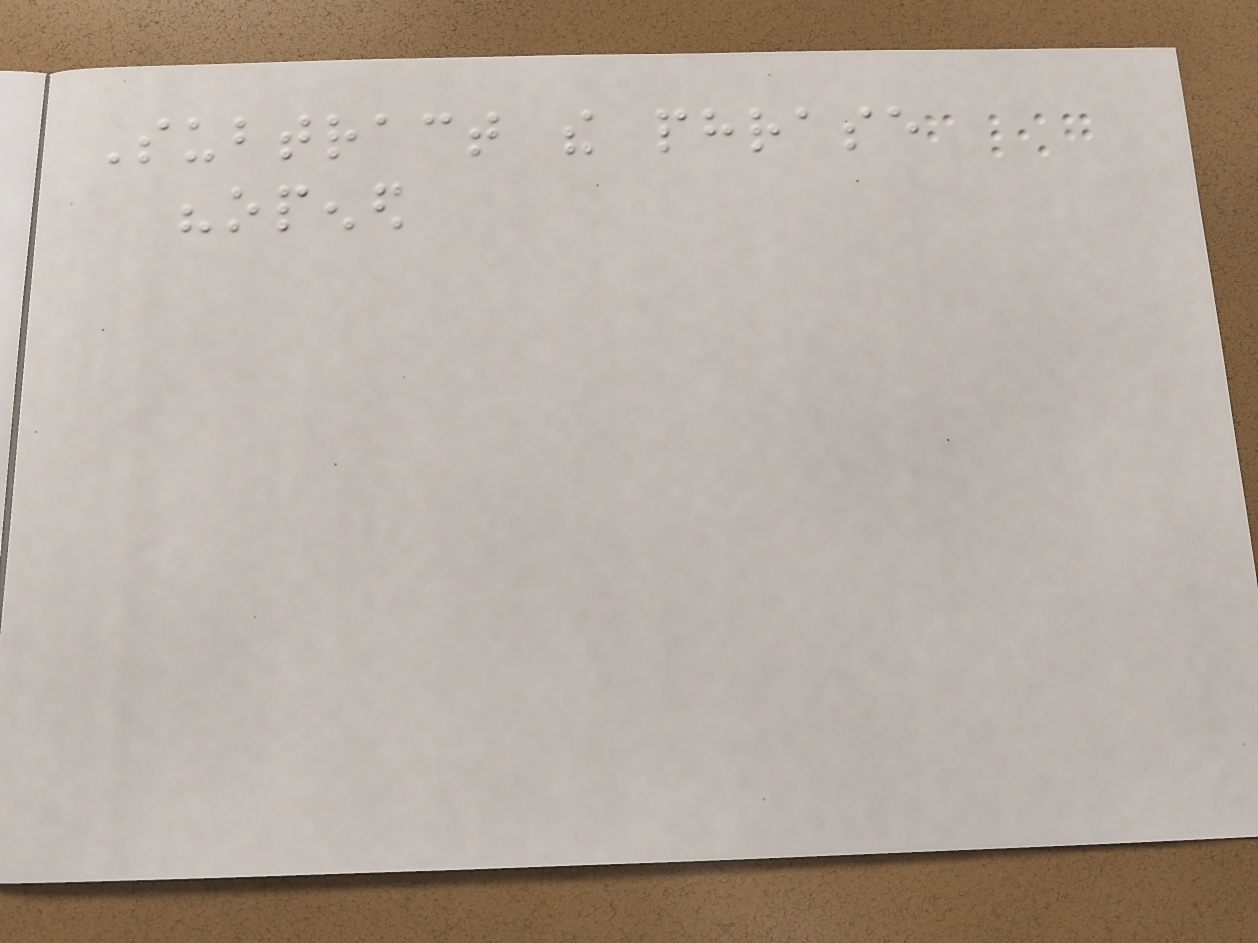Subtract the phrase
"opened
